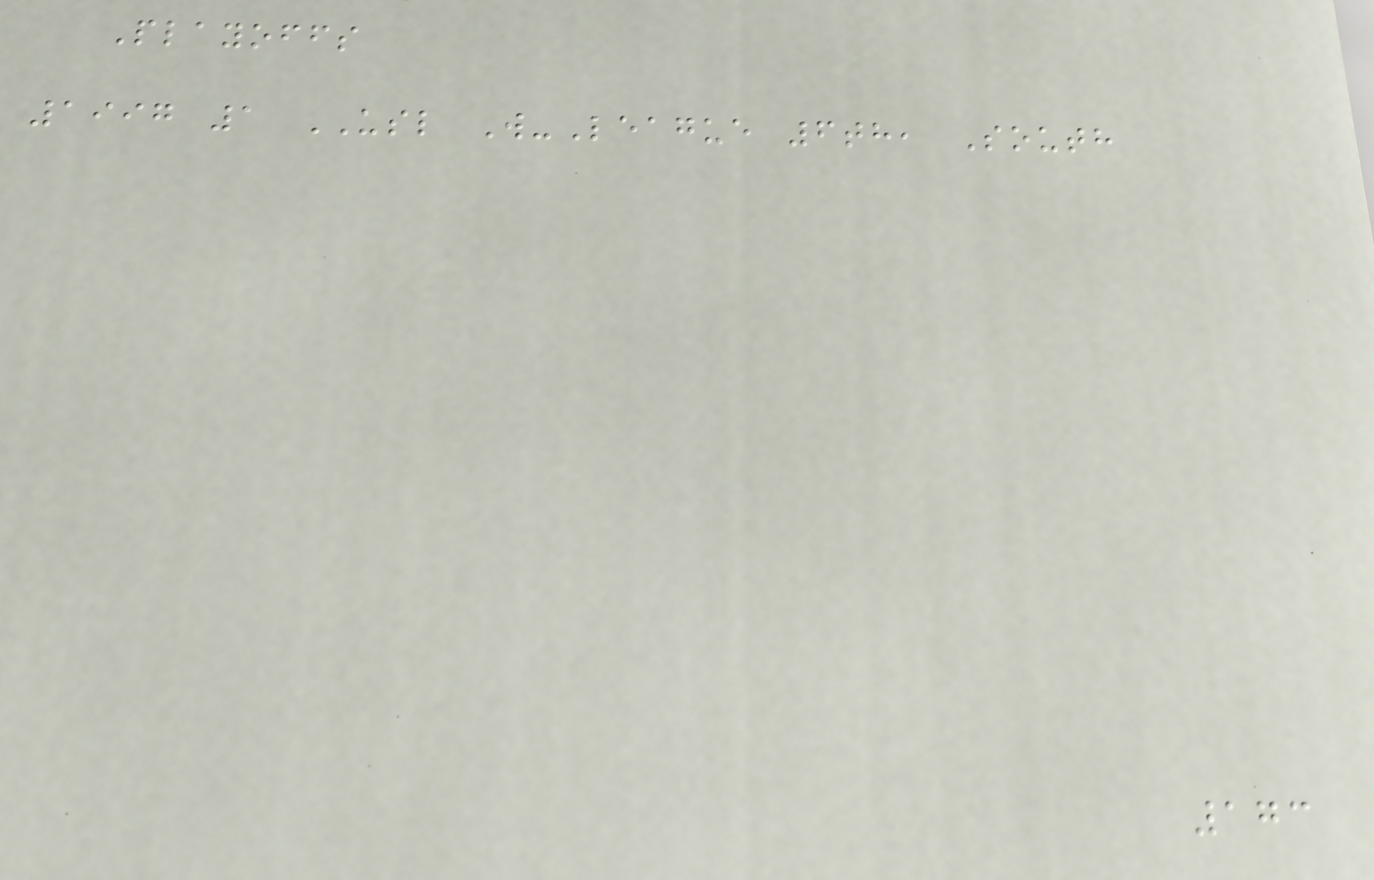Playoffs
1997 1 USL W-League 6th, South
173
